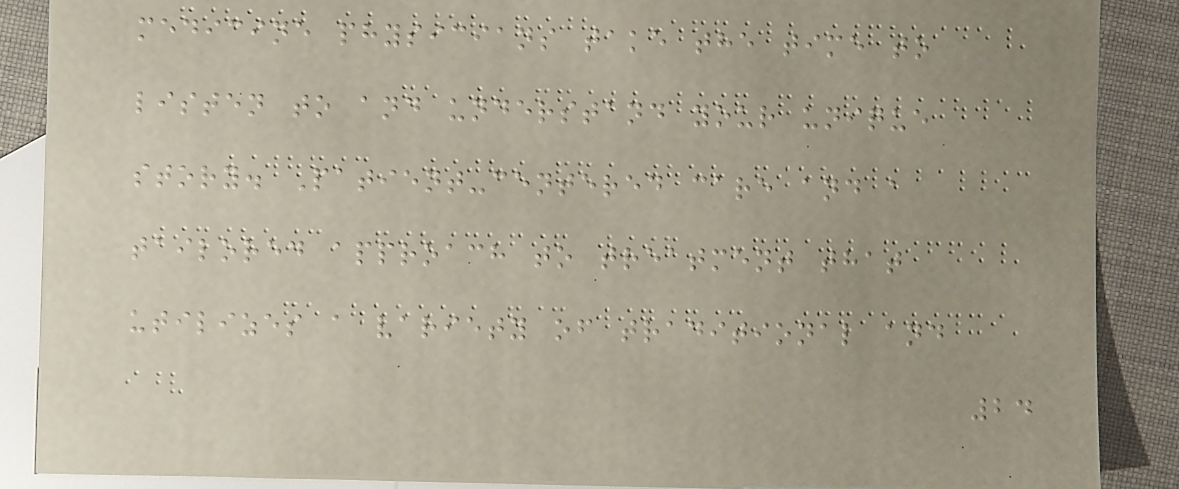medicine physicians take the time to
listen to and understand your unique
story. Patient-centered care and a
tailored approach to treatment that
utilizes a variety of traditional and
24
